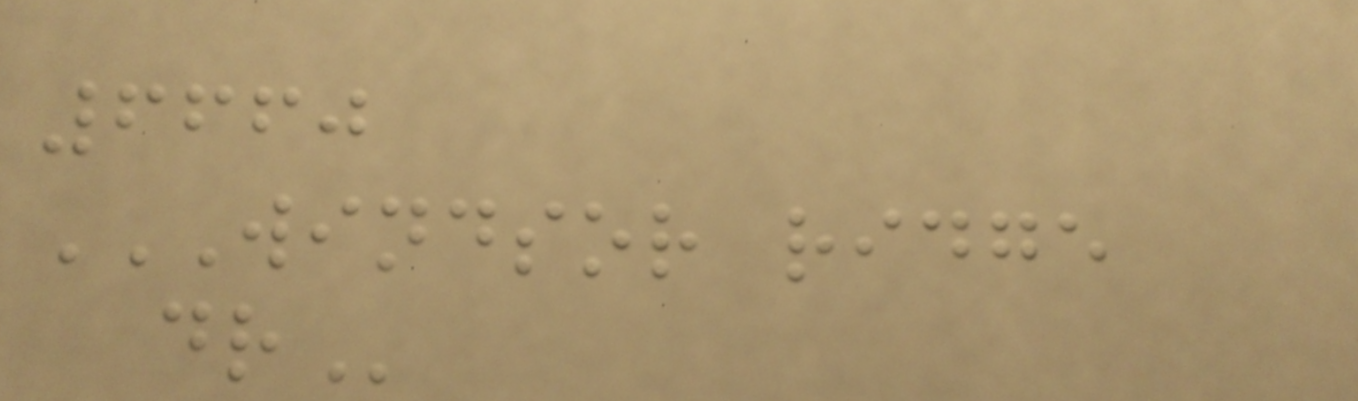6660
WINDSOR RIDGE
DR
